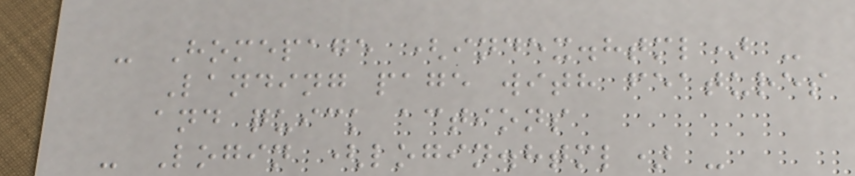- Homepage (index.html) -
Landing page with features
and quick actions
- Login (login.html) -
